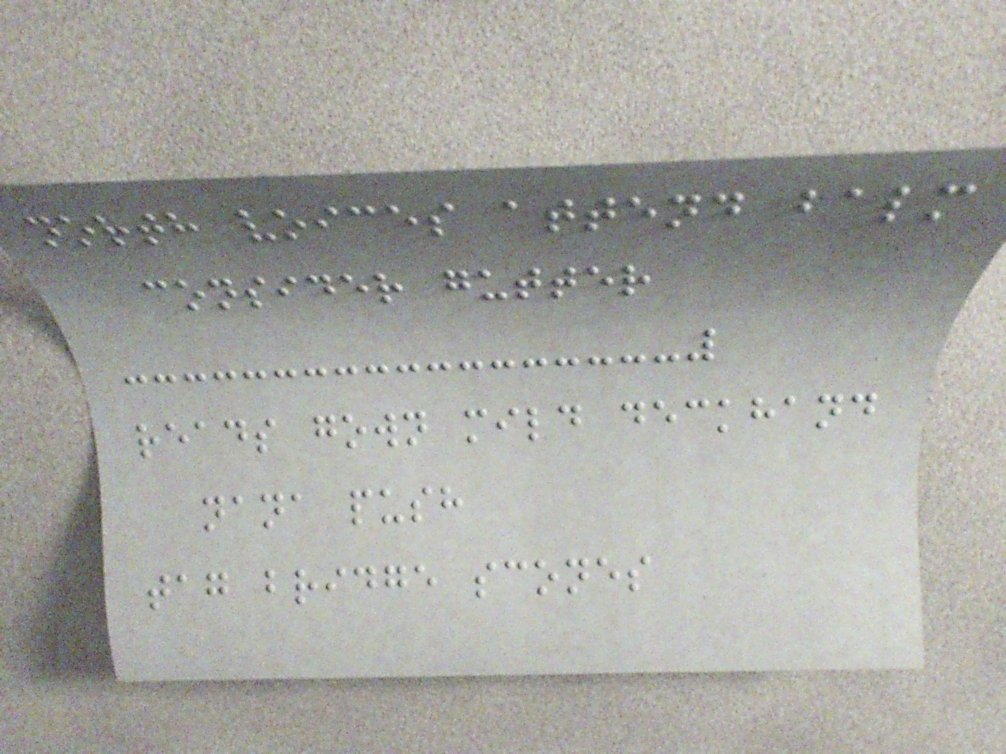north voices attend balm
consider gutter
reads gown mild deckhand
nana push
tag bridge scones
